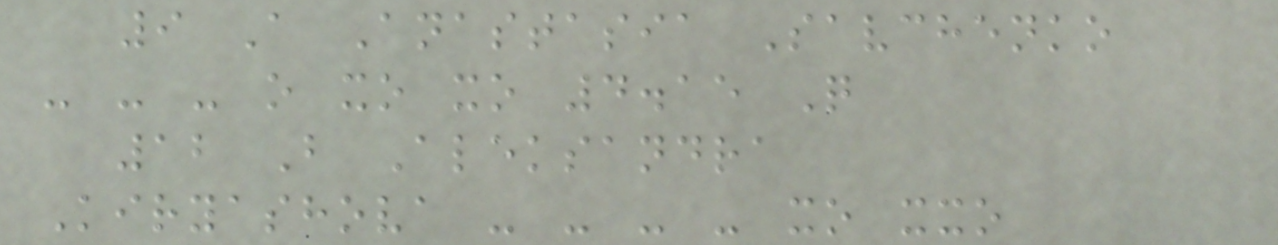9 A Anastasia Savchenko
- - - o xo xo 4.15 Q
12 B Aleksandra
Kiryashova - - - - xo xxo
